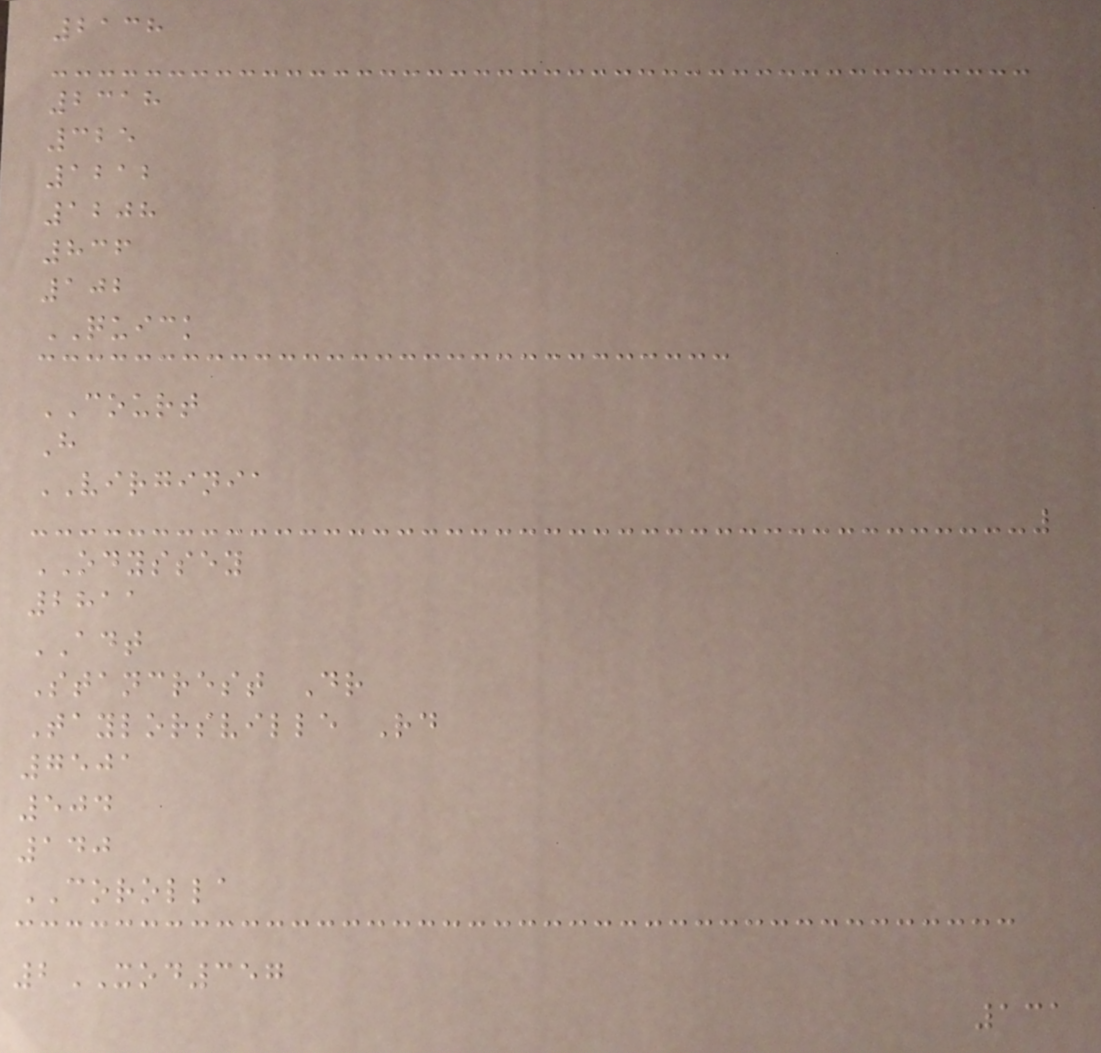2138
2318
325
1212
1208
836
102
QUICK
COURT
H
VIRGINIA
ODYSSEY
2811
ADT
Stancrest Dr
Taylorsville Rd
7501
504
140
COROLLA
2XOD357
131
